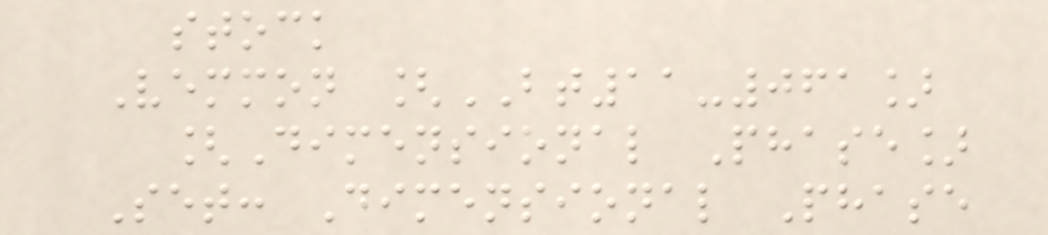stock
Vemmon [BT11-061]
[Dimensional Phase]
Set: Dimensional Phase
